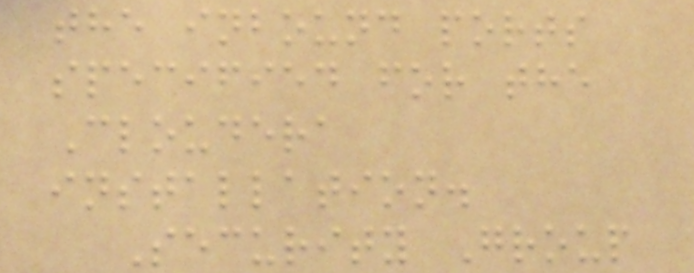the inbound ports
specified for the
Cloudera
installation.
Security Group
